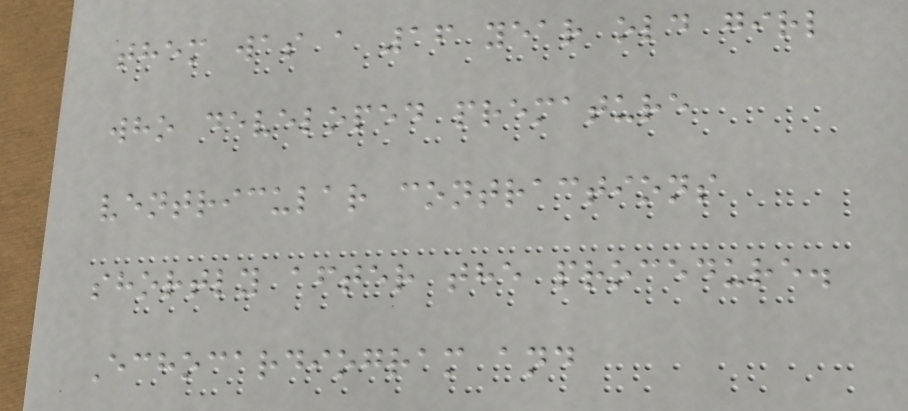them was a 16 year old girl
who developed premature
ventricular contractions
shortly after the procedure.
Echocardiogram and
